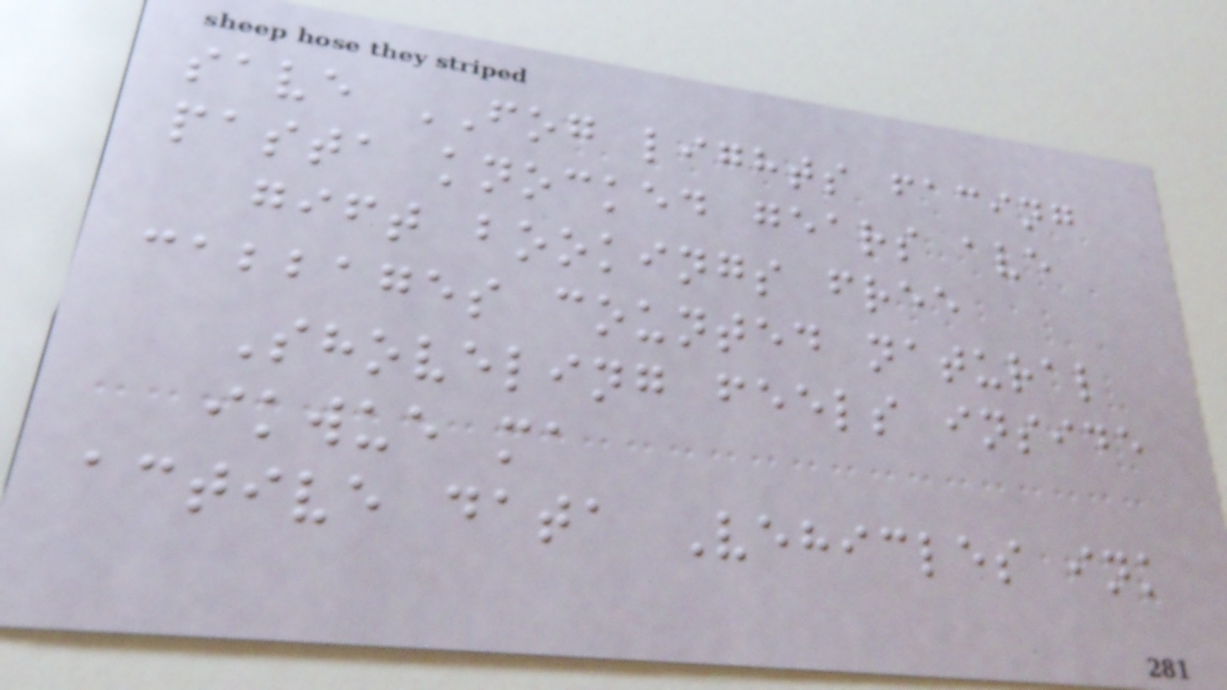save FOG lights facing
pasta knocked gears ave
gift bookings free
cabbages counted natural
Shoveling feels inside
ikwue ma
active data Vehicles ink
